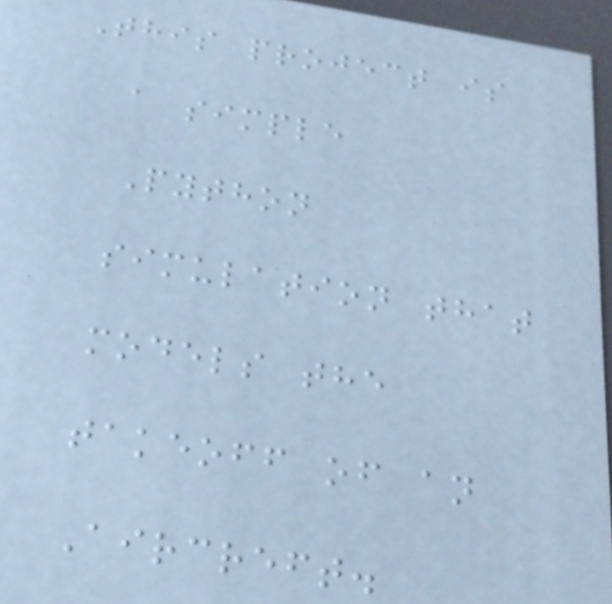This project is
a simple
Python
simulation that
models the
takeoff of an
Aircreft.
